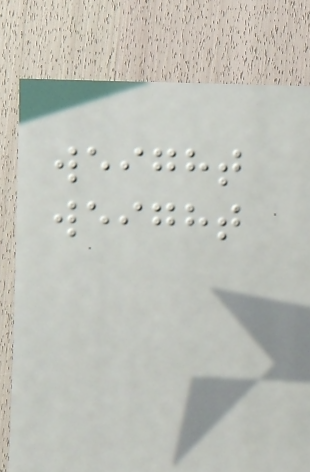weight
weight
